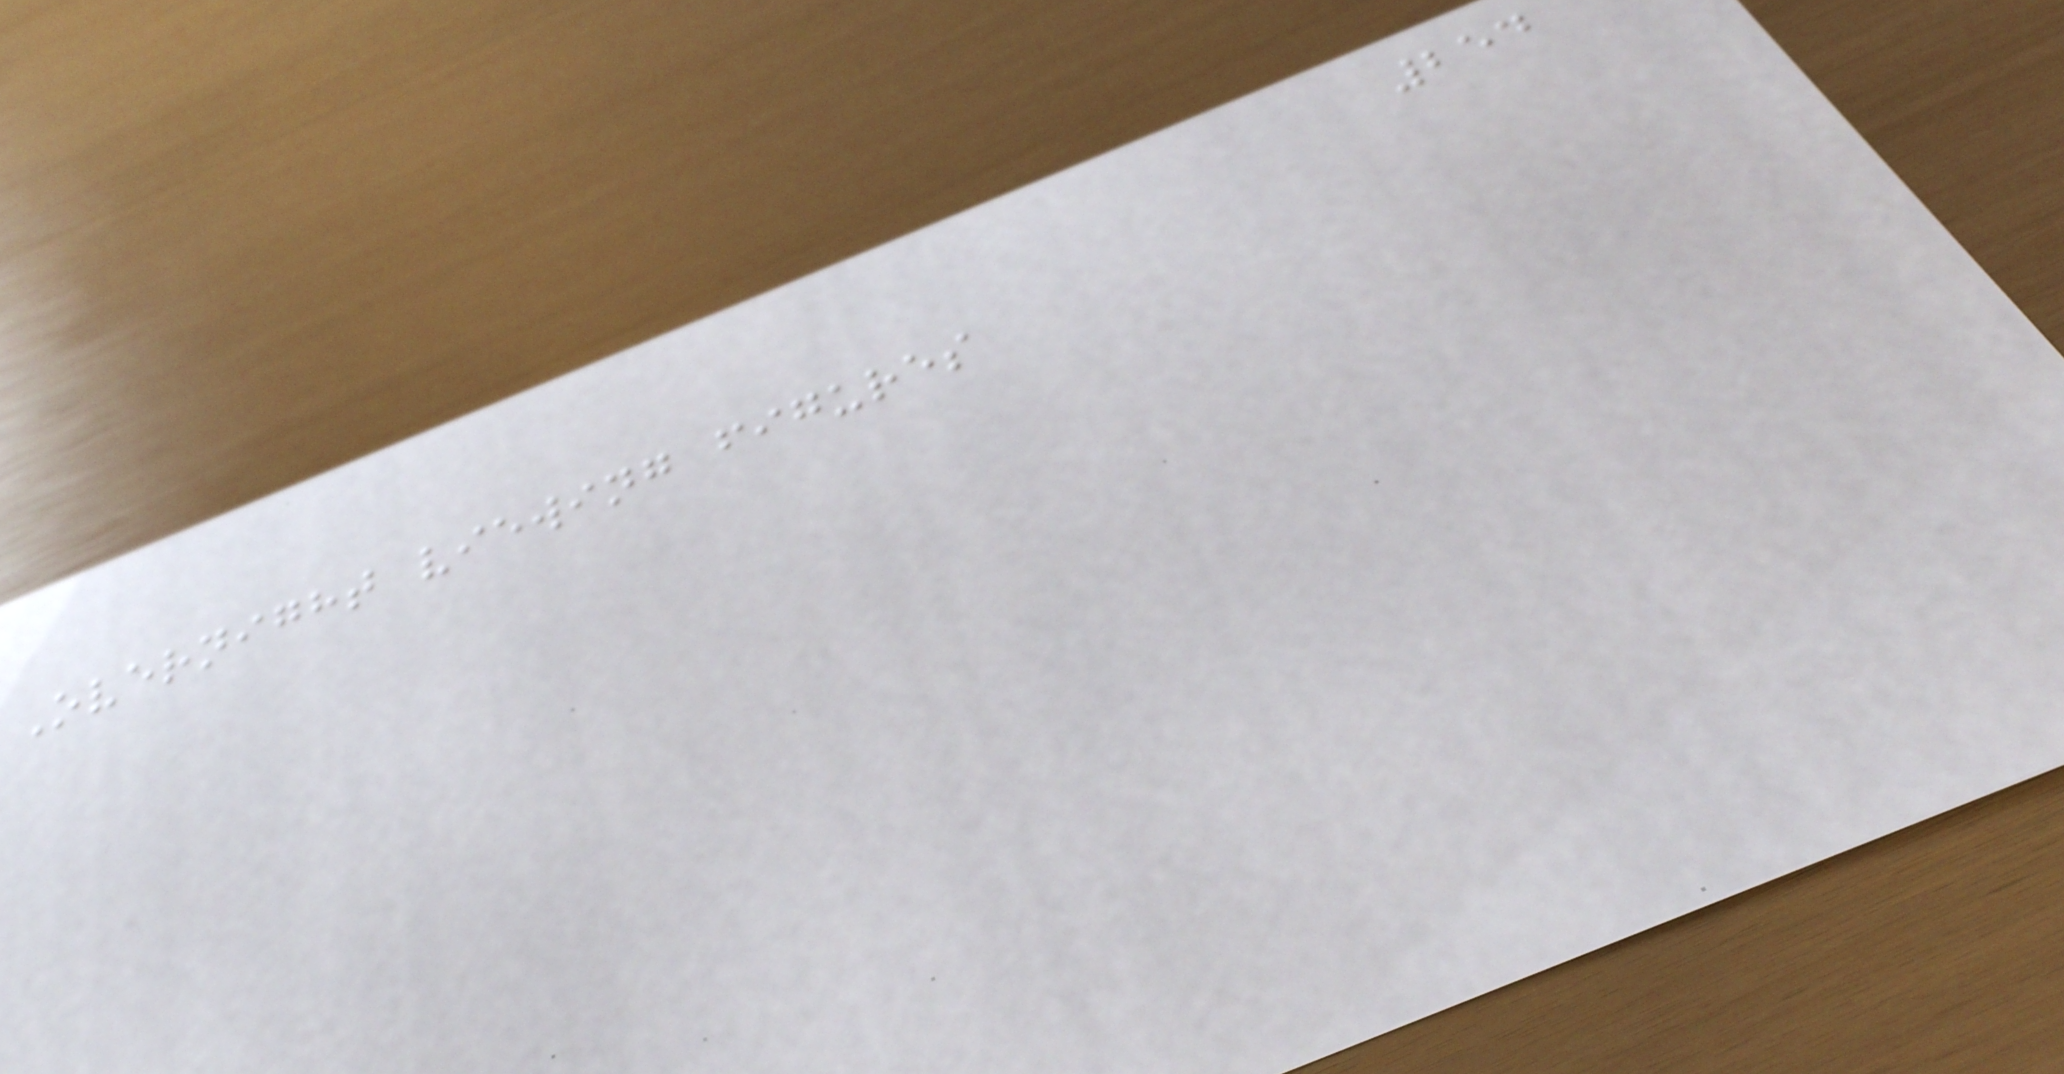254
Overnight viewing figures
